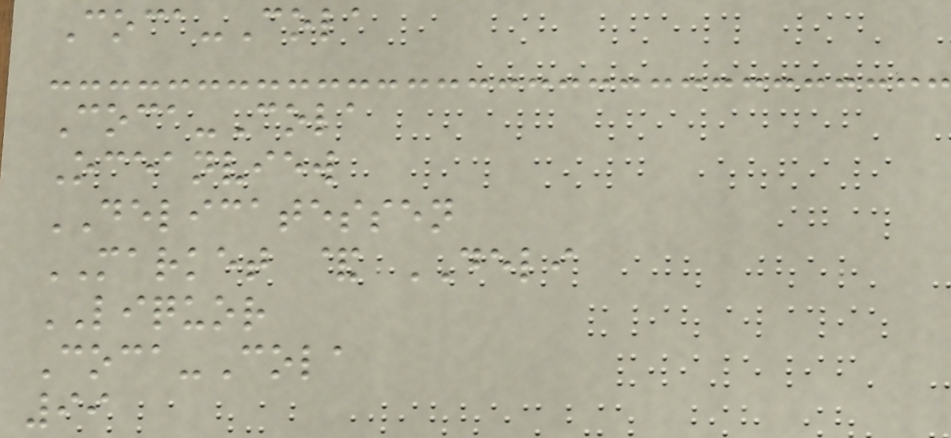Coca-Cola
Coca-Cola
Oceanview
DELICATESSEN
MARKET & DELI
LIQUOR
Coca-Cola
99
